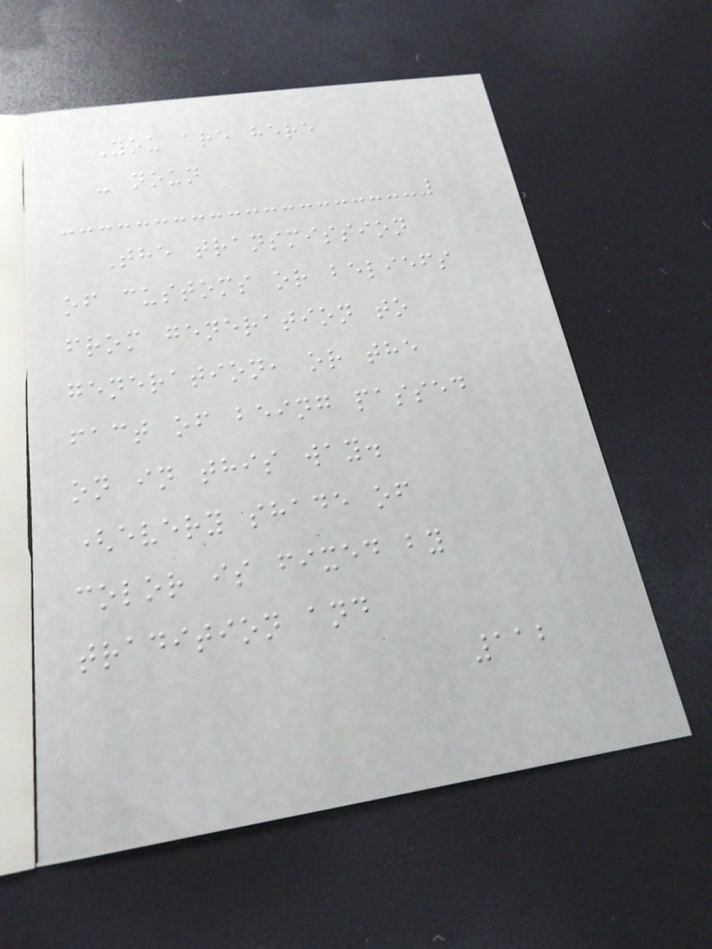You are here
- noun
The transmission
of customs or beliefs
from generation to
generation, or the
fact of being passed
on in this way.
(every shade of
color is fixed by
tradition and
112
